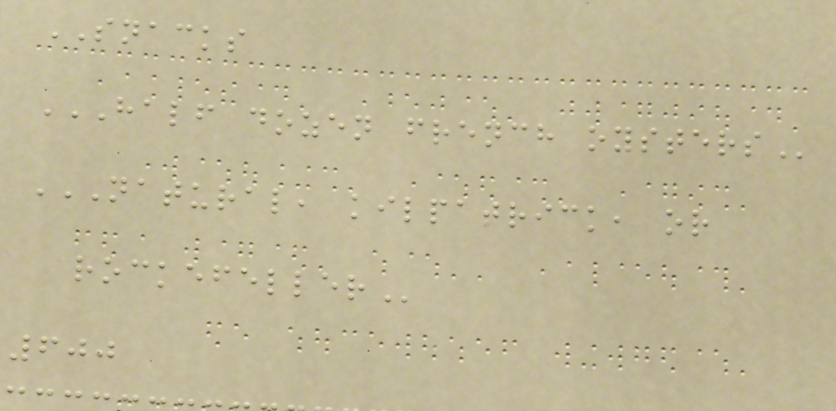SNACKS
HALF DOZEN FRENCH OYSTERS
NATURAL, KILPATRICK, OR
ROCKEFELLER
600
